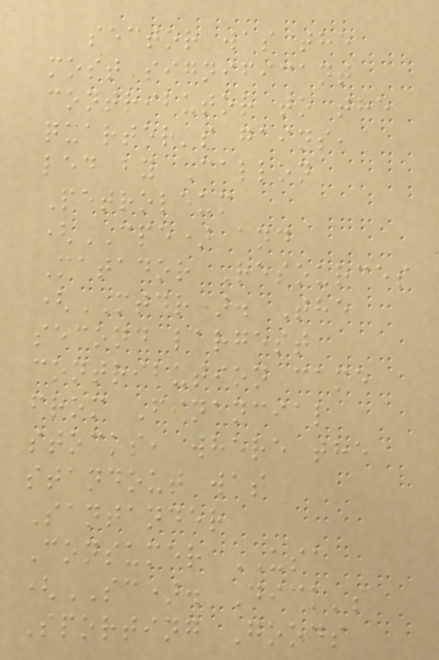sector was the
most significant
contributor to the
quarter's gains,
led by Callon
Petroleum
(CPE) and
Matador Resources
(MTDR). The
second largest
contribution came
from Financial
stocks, where the
standout was
Santander
Consumer USA
(SC). Dick's
Sporting Goods
